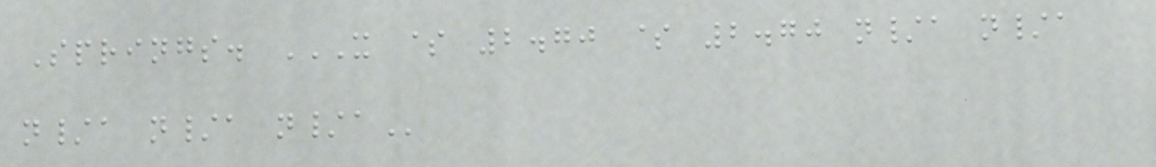Springs. X $ 2.70 $ 2.70 N/A N/A
N/A N/A N/A
